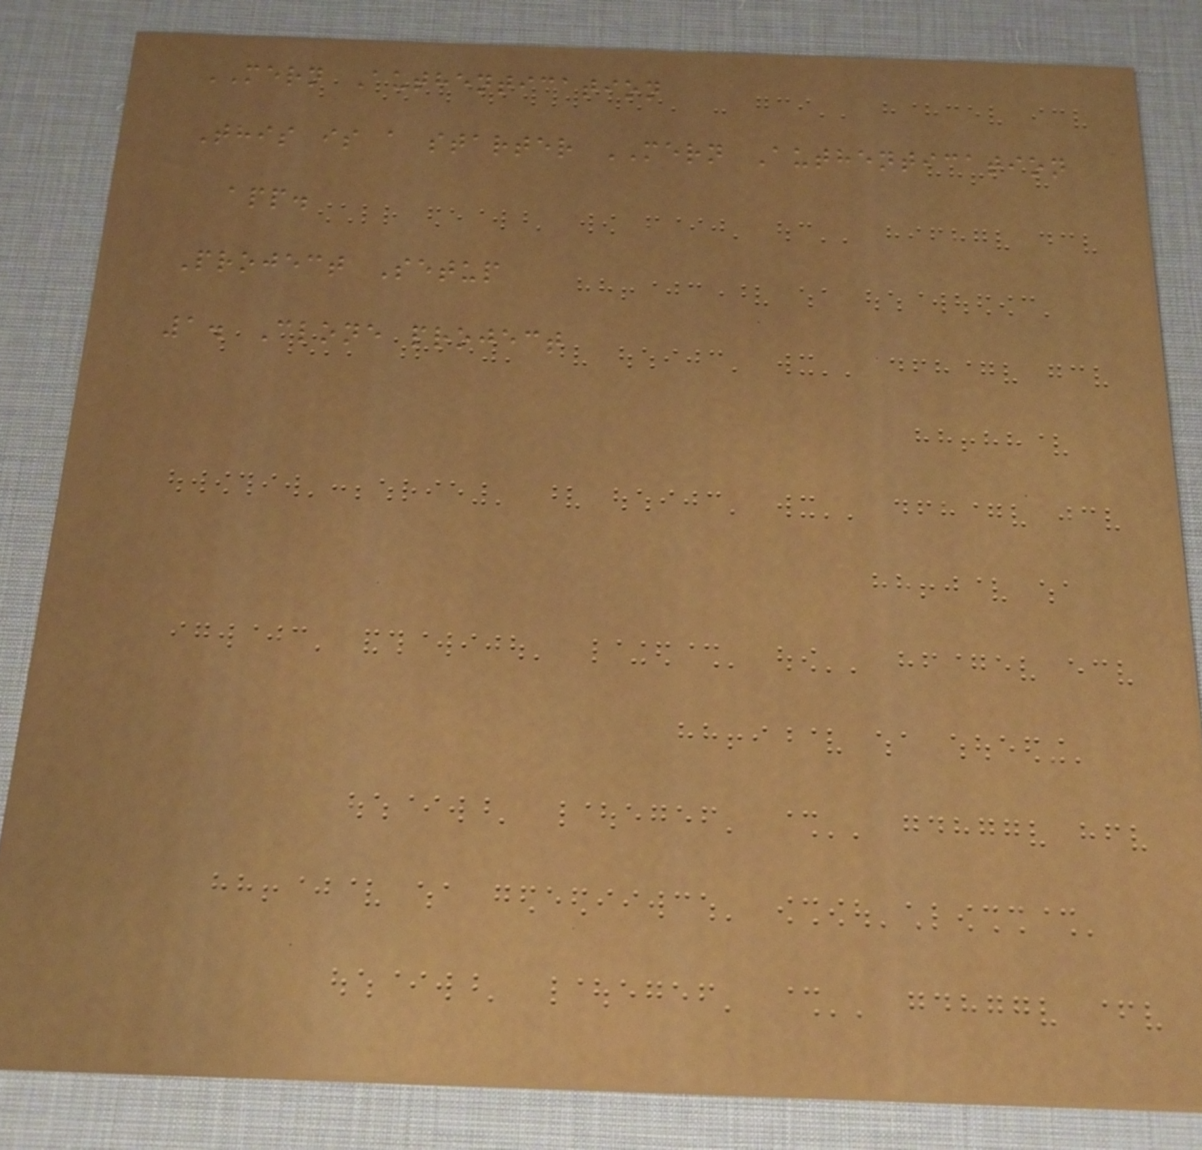MERN Authentication
This is a starter MERN Authentication
app.
Project Setup
1. Clone project
